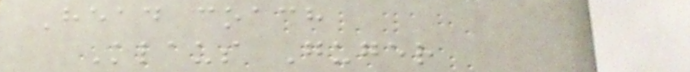Head coach
Klaus Guger
